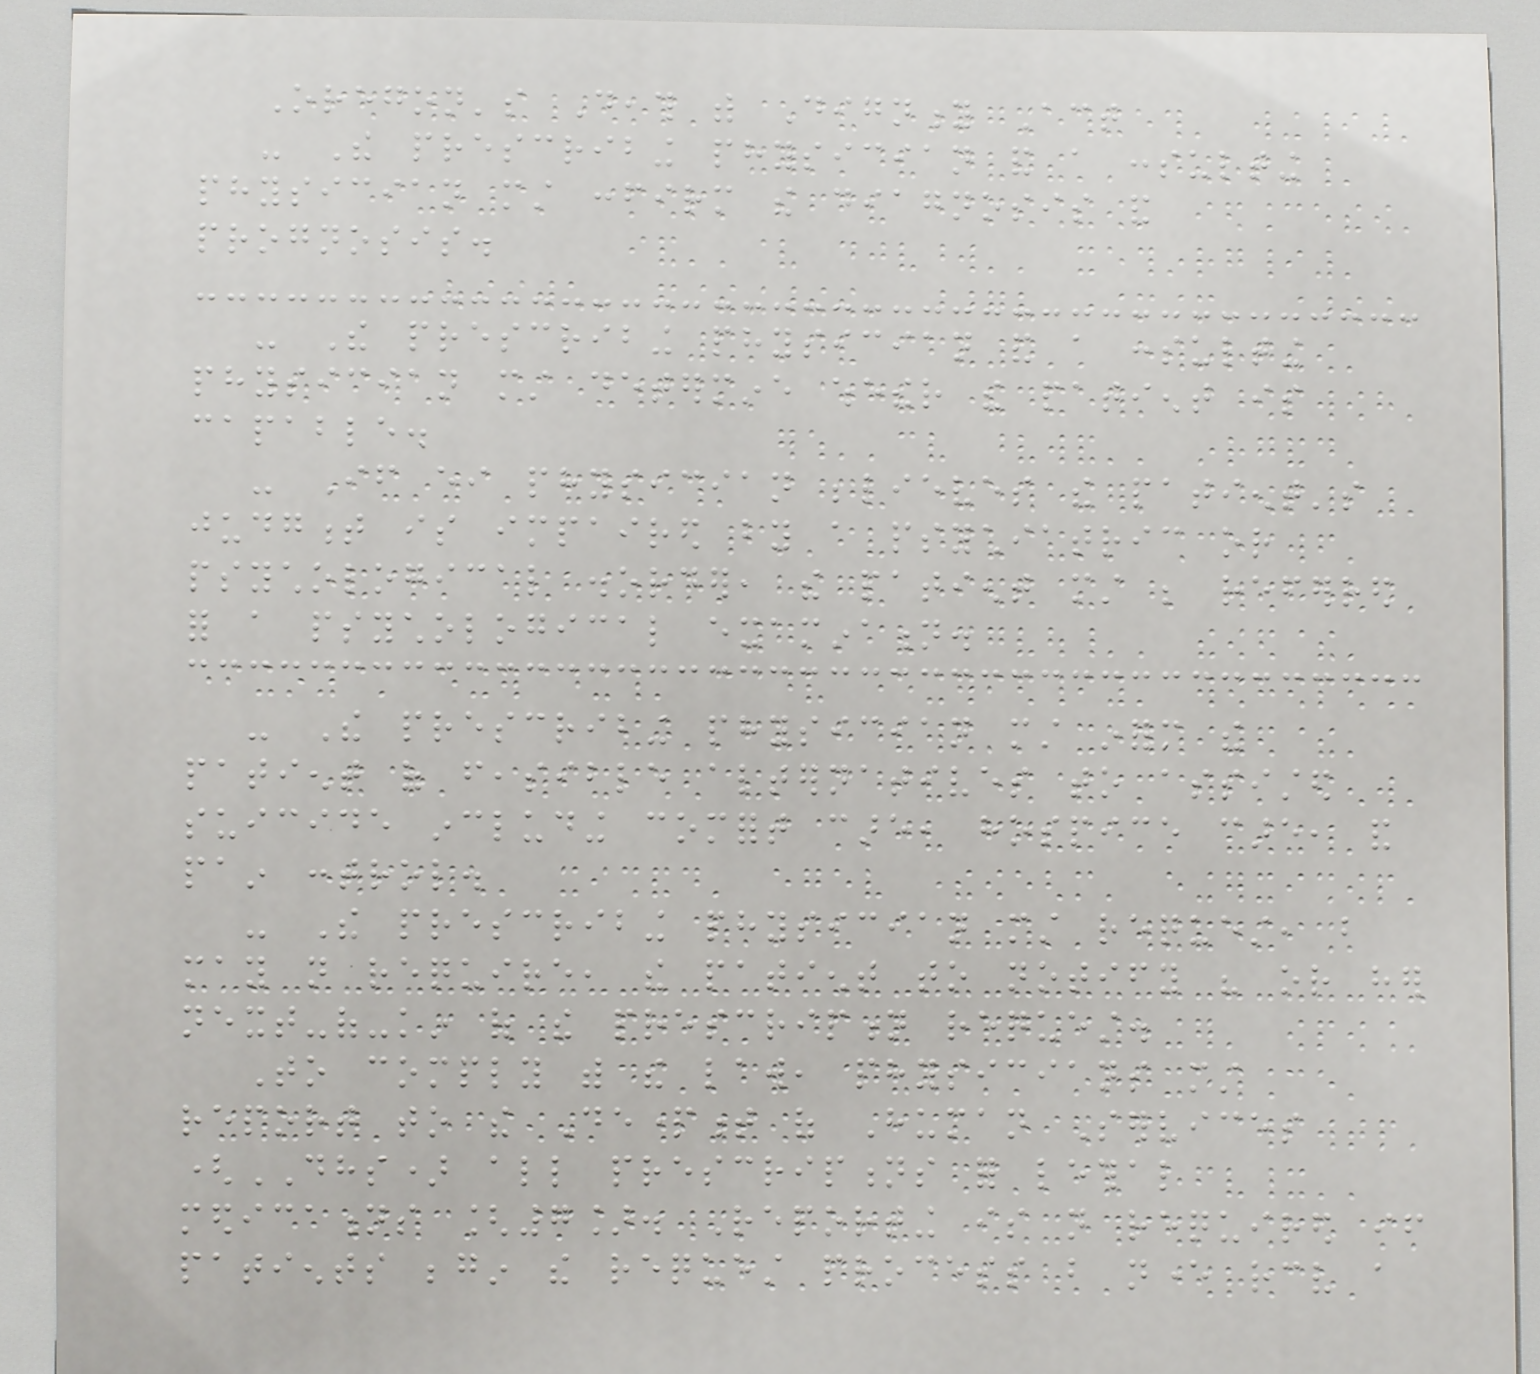Oregon's Death with Dignity Act
- The prescribing physician and a consulting
physician must confirm the diagnosis and
prognosis.
- The prescribing physician and a consulting
physician must determine whether the patient is
capable.
- If either physician believes the patient's
judgment is impaired by a psychiatric or
psychological disorder, the patient must be referred
for a psychological examination.
- The prescribing physician must inform the
patient of feasible alternatives to assisted
suicide including comfort care, hospice care, and
pain control.
- The prescribing physician must request, but
may not require, the patient to notify his or her
next-of-kin of the prescription request.
To comply with the law, physicians must
report to the Department of Human Services
(DHS) all prescriptions for lethal
medications [7]. Reporting is not required if
patients begin the request process but never receive a
